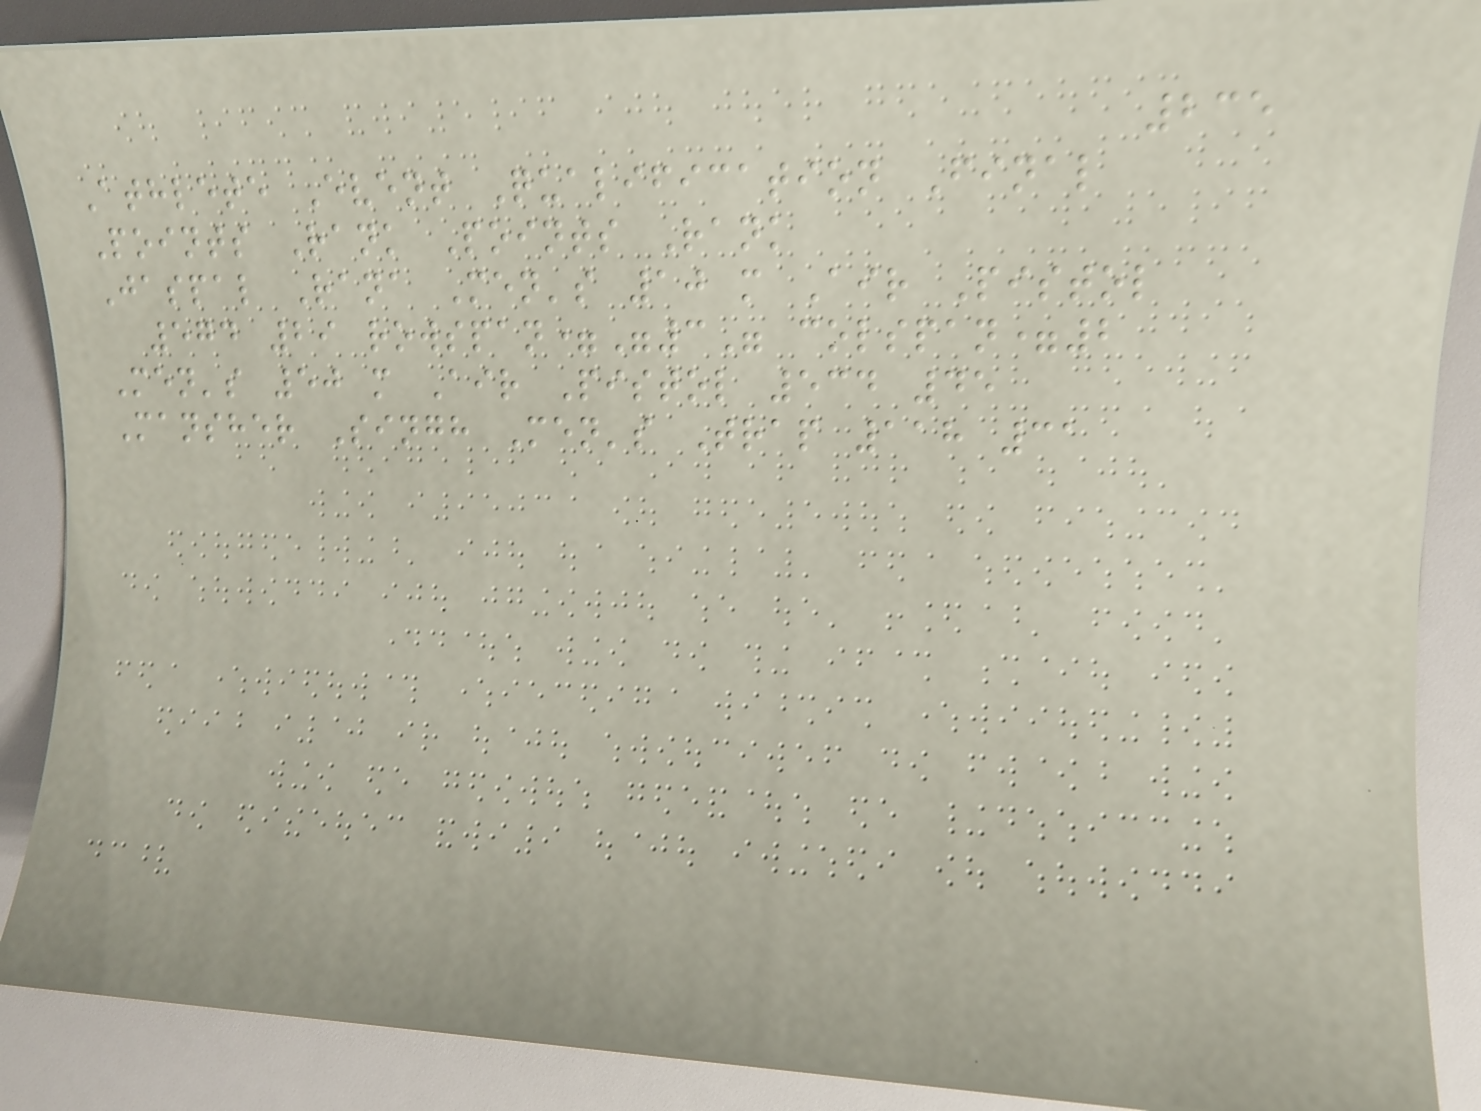235
Athlete Event Qualification Final
Points Rank Points Rank
Jaspal Rana Men's 10 m Air Pistol
574 29 rowspan="3" colspan=2
Men's 50 m Air Pistol 534 45
Mansher Singh Men's Trap 118 31
